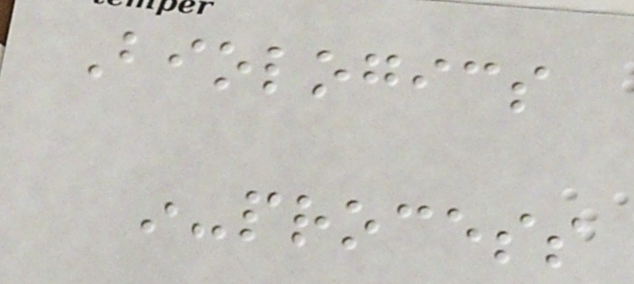Biologics
in-process
